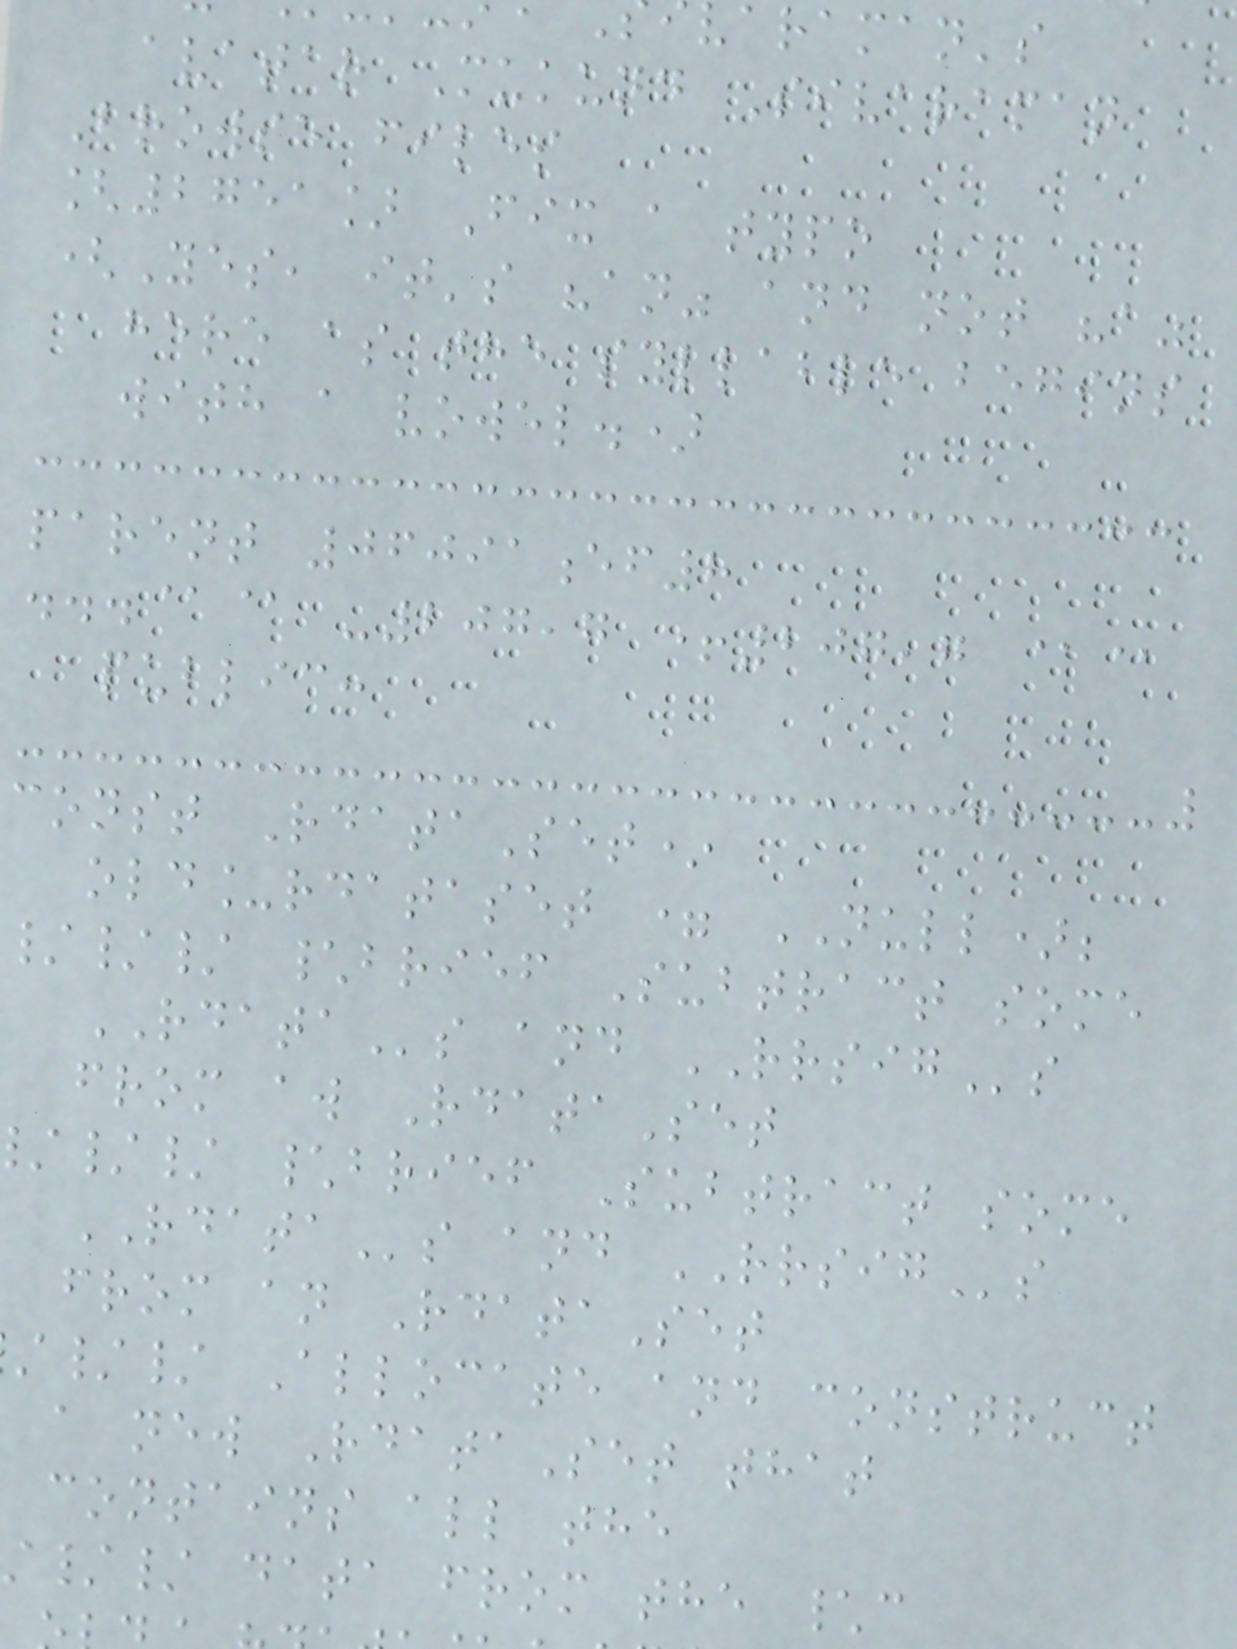araman's
avatar Mukund Sivaraman
Browse files
[2751] Fix a typo
(Yes, it's "an" and not "a"
here as the syllable begins
with a vowel.)
parent 06091ef8
...@@ -207,7 +207,7 @@
public:
const RdataSet*
old_rdataset = NULL);
/// \brief Subtract some
RDATAs and RRSIGs
from aw RdataSet
// \brief Subtract some
RDATAs and RRSIGs
from an RdataSet
// Allocate and construct
a new RdataSet that
contains all the
// data from the \c
